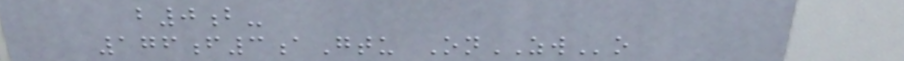b0b-
176f3aGtu OnZWo
